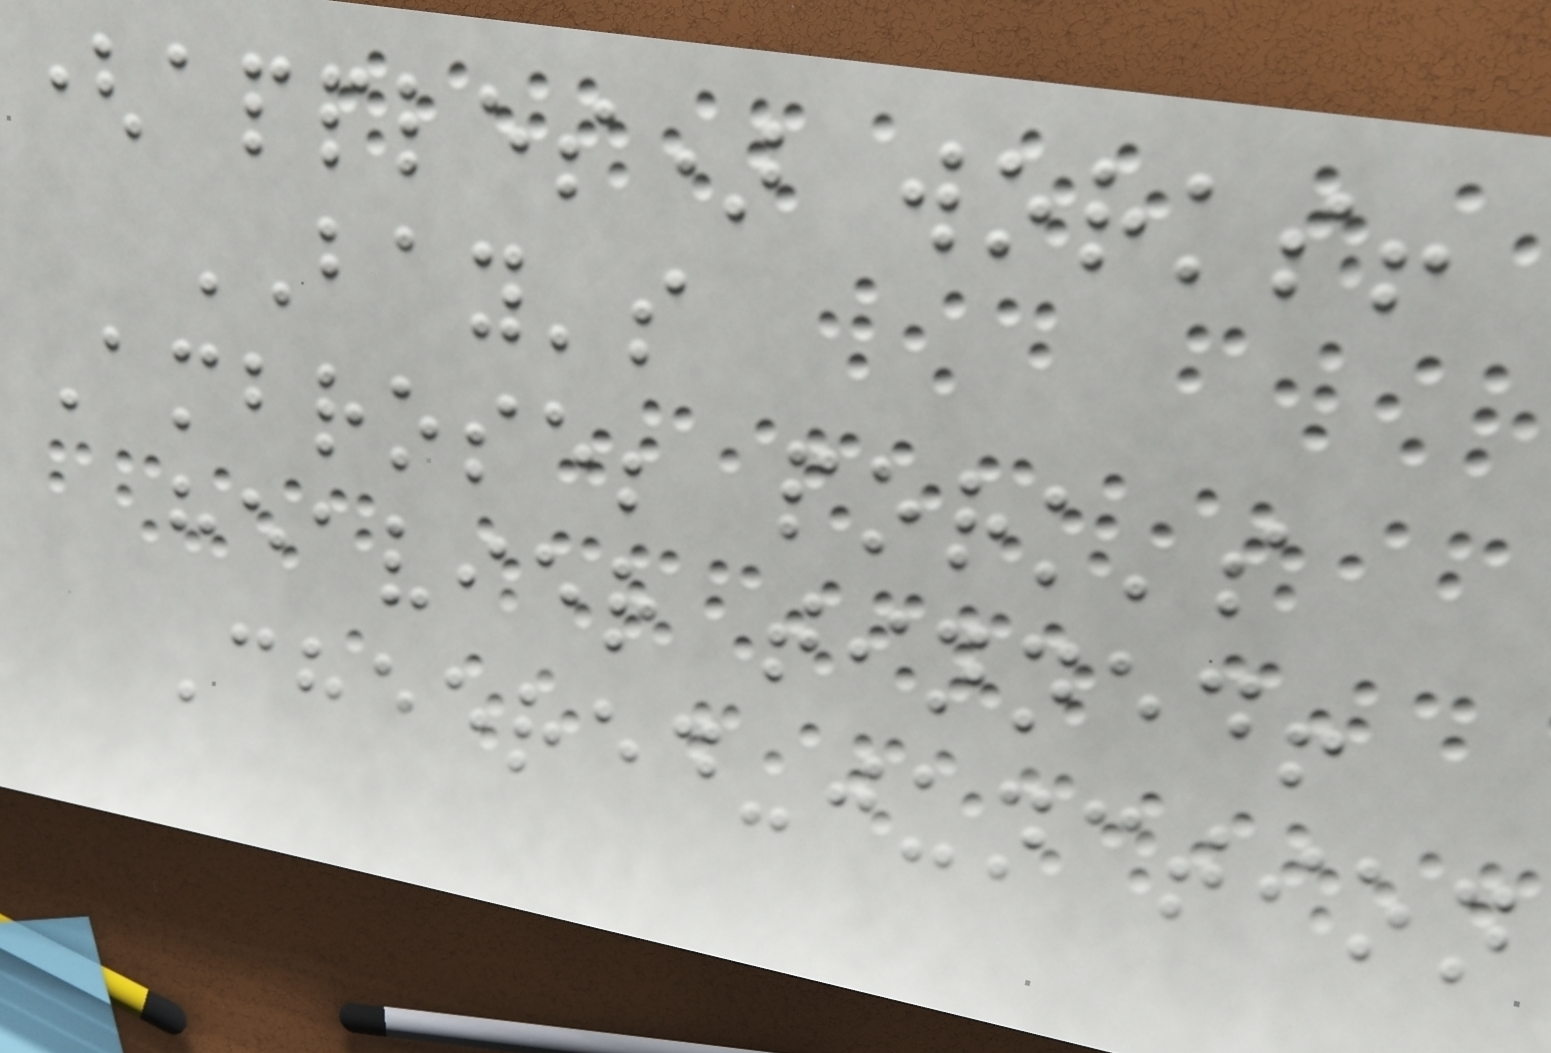(apples) works!
BAY's
Ambrose; pork's
heavier tinned!
Cheered-junction
